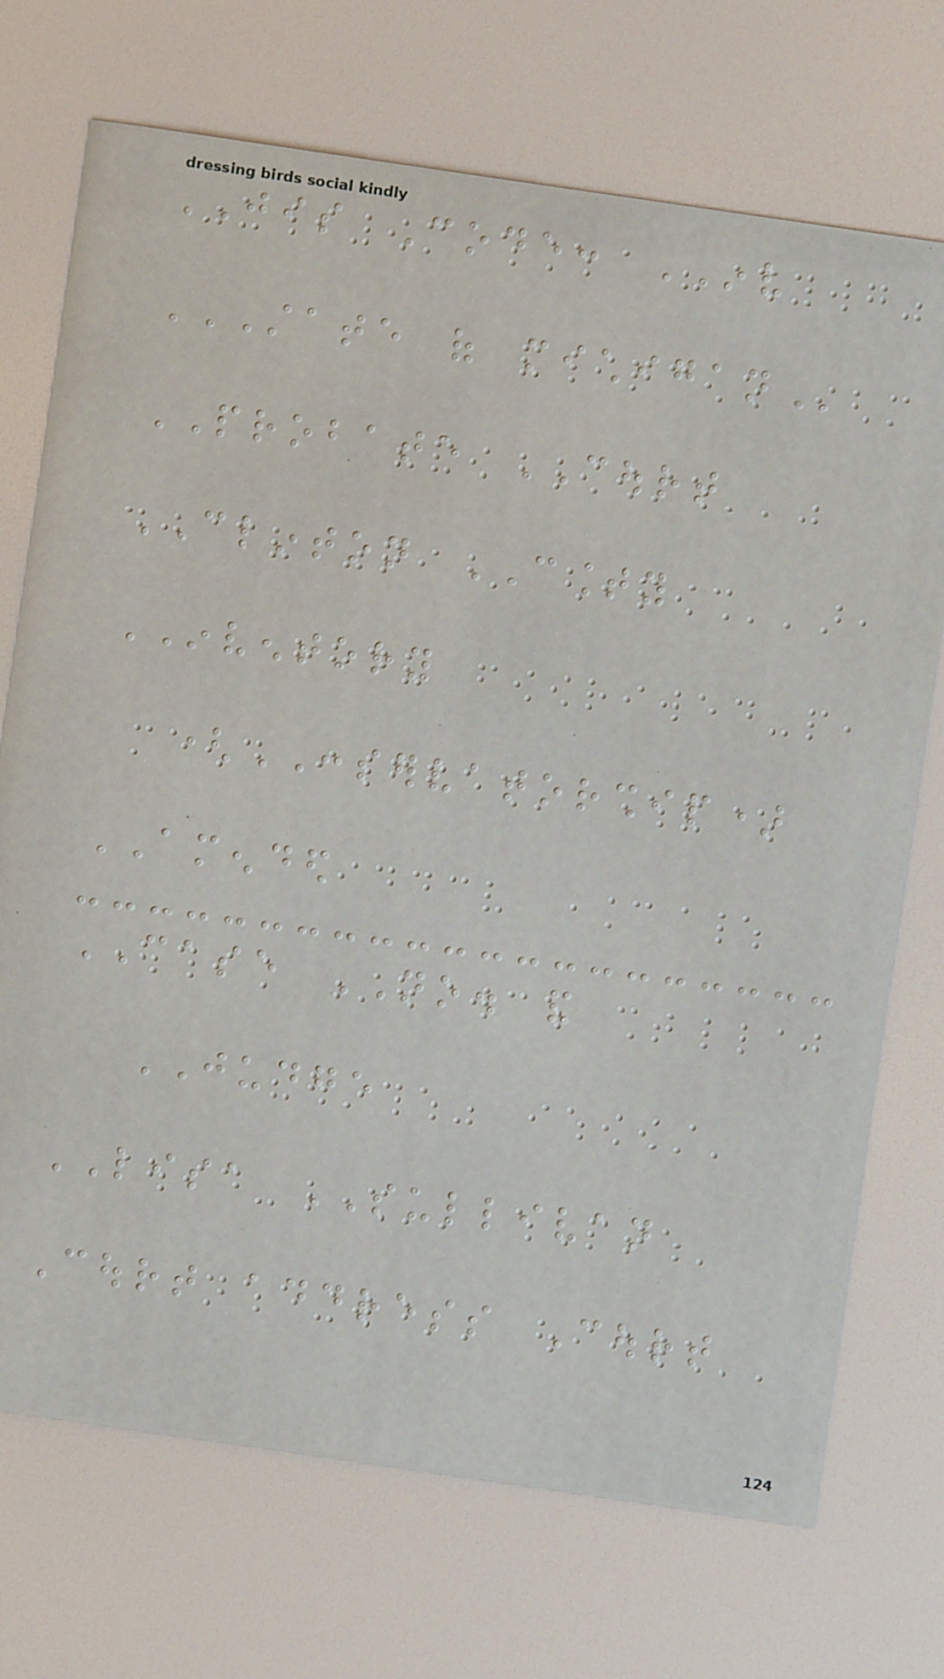JIS Code: INV
STATE OF MICHIGAN
PROBATE COURT
CLINTON COUNTY
INVENTORY
(CONSERVATORSHIP)
AMENDED
CASE NO. and
JUDGE
LISA SULLIVAN
Court address Court
